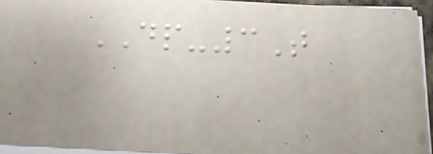DP-3T
